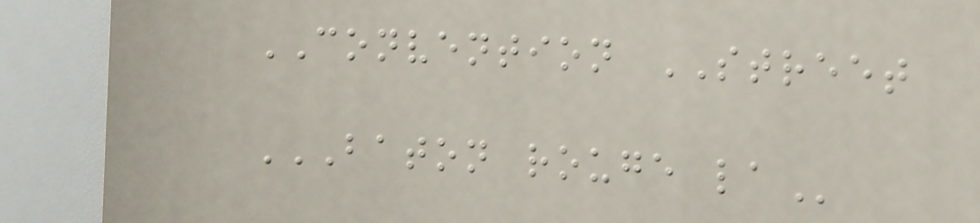CONVENTION STREET
BATON ROUGE LA
